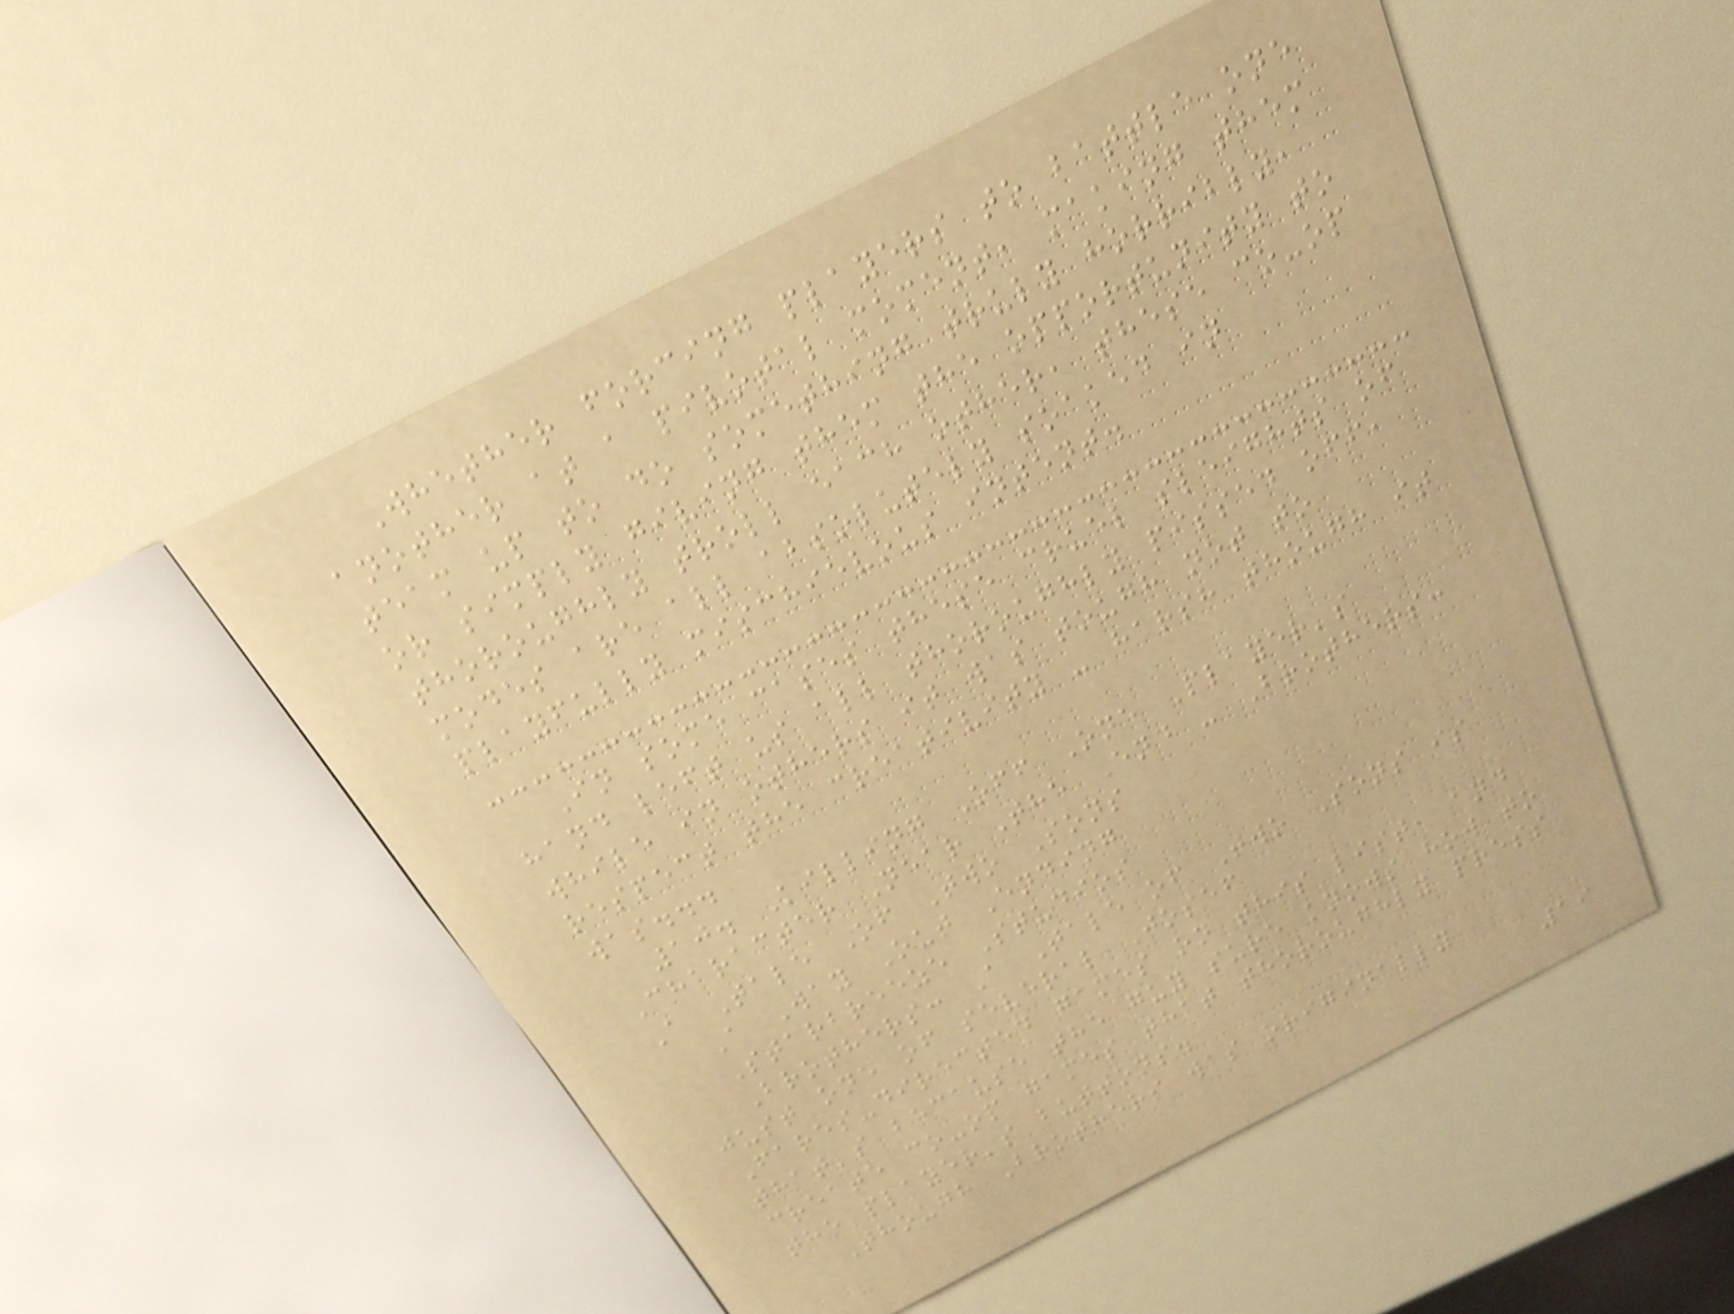Whether forcing players to battle one
another at a pivotal moment, making them
team up to do something truly horribly,
or simply giving them the opportunity to
thoroughly troll each other, these co-op
modes are all absolutely soaked in
playfully mischievous intent.
In some cases these cruel sleights of
hand left us all thoroughly pissed off,
while in others it was tough not to
respect the creativity - harsh though it
was...
10. Killing Off One Player's
Character Near The End - Brothers:
A Tale Of Two Sons
A Way Out Ending
Starbreeze Studios
Brothers: A Tale of Two Sons is
just one of several Josef
Fares-directed games on this list, and
that's because the guy sure knows how to
create co-op games that thoroughly press
the player's buttons.
Though Brothers was originally
19
